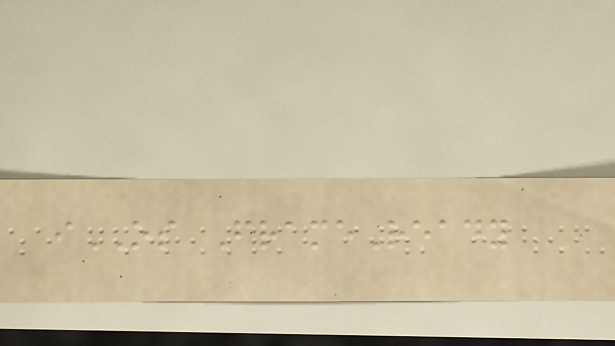iOS FrameReady
